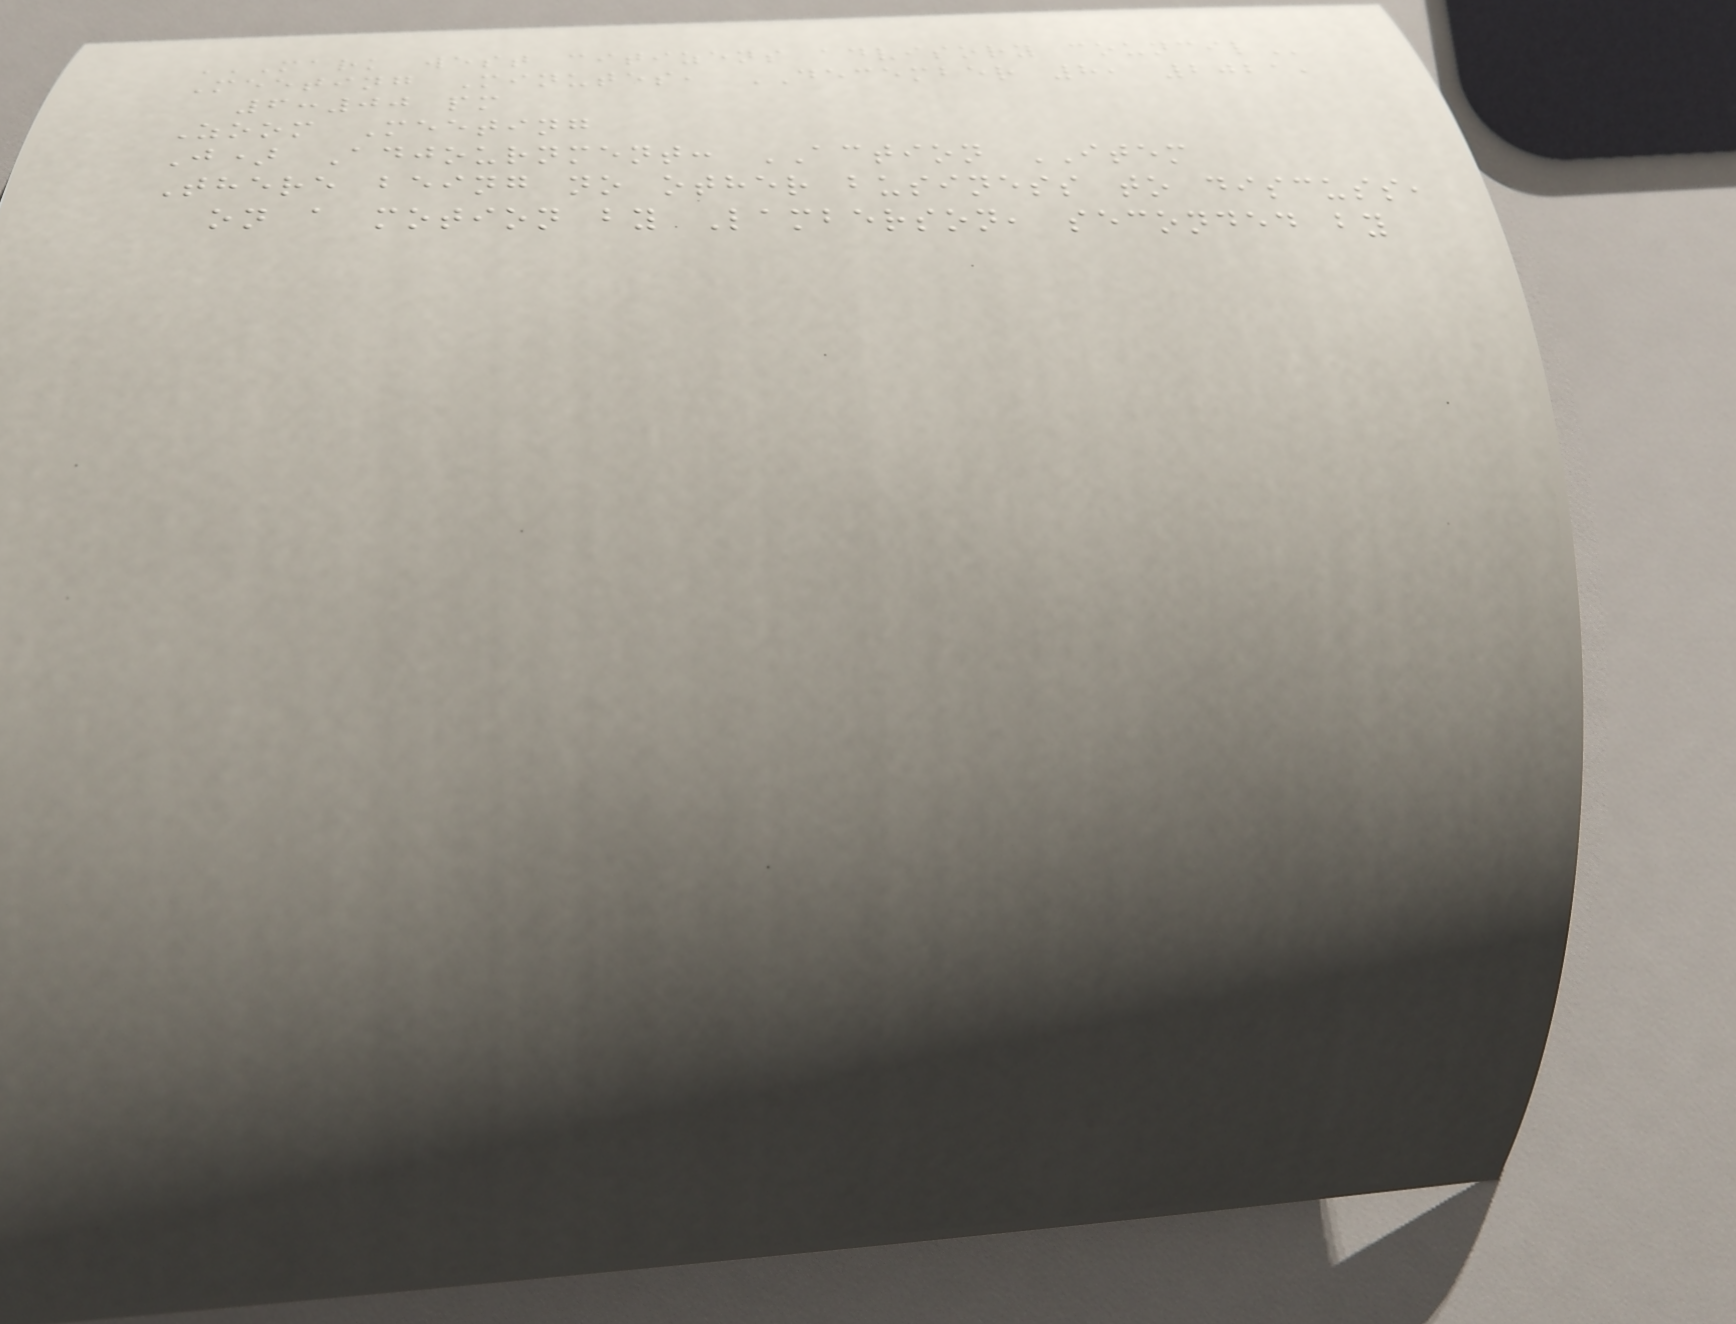MARK WEST CITIZENS ADVISORY COUNCIL
Meeting Minutes, DECEMBER 8, 2021,
6:00 pm
Zoom Meeting
J) Adjournment: ACTION ITEM
There being no other business to discuss,
on a motion by Lamberson, seconded by
